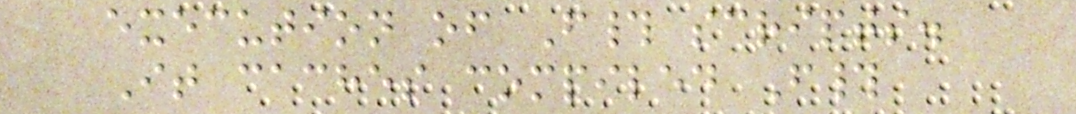execution of F# scripts.
It caches compiled F#
